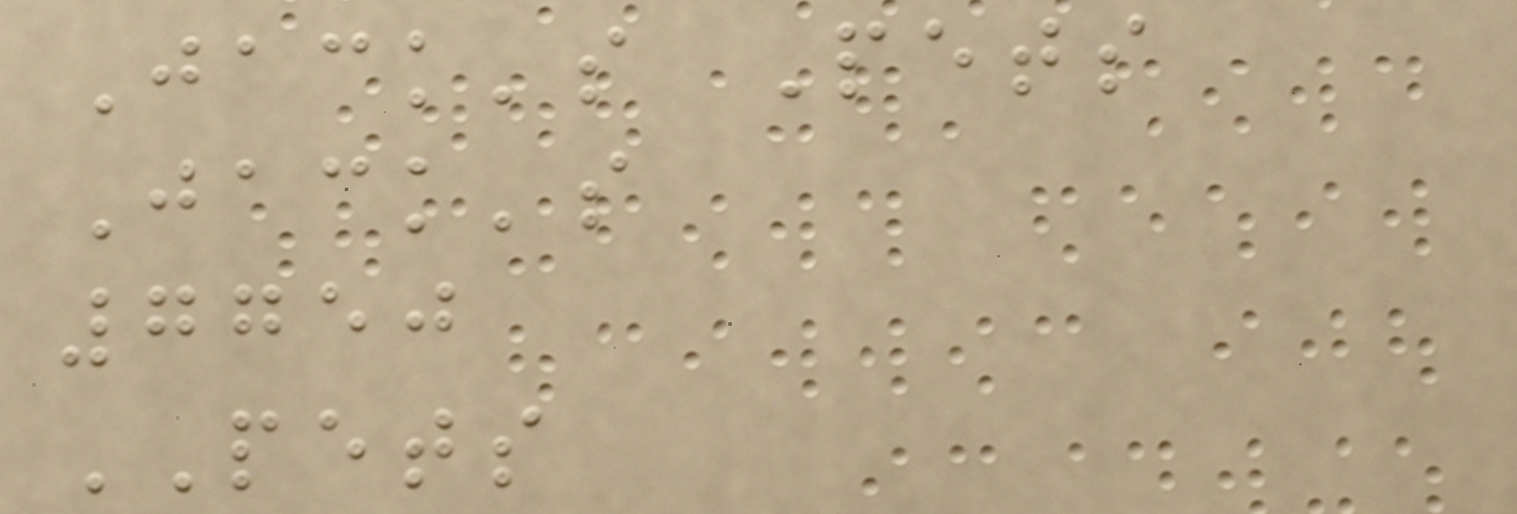Jack's Pets
Jack's
7750
PETS
